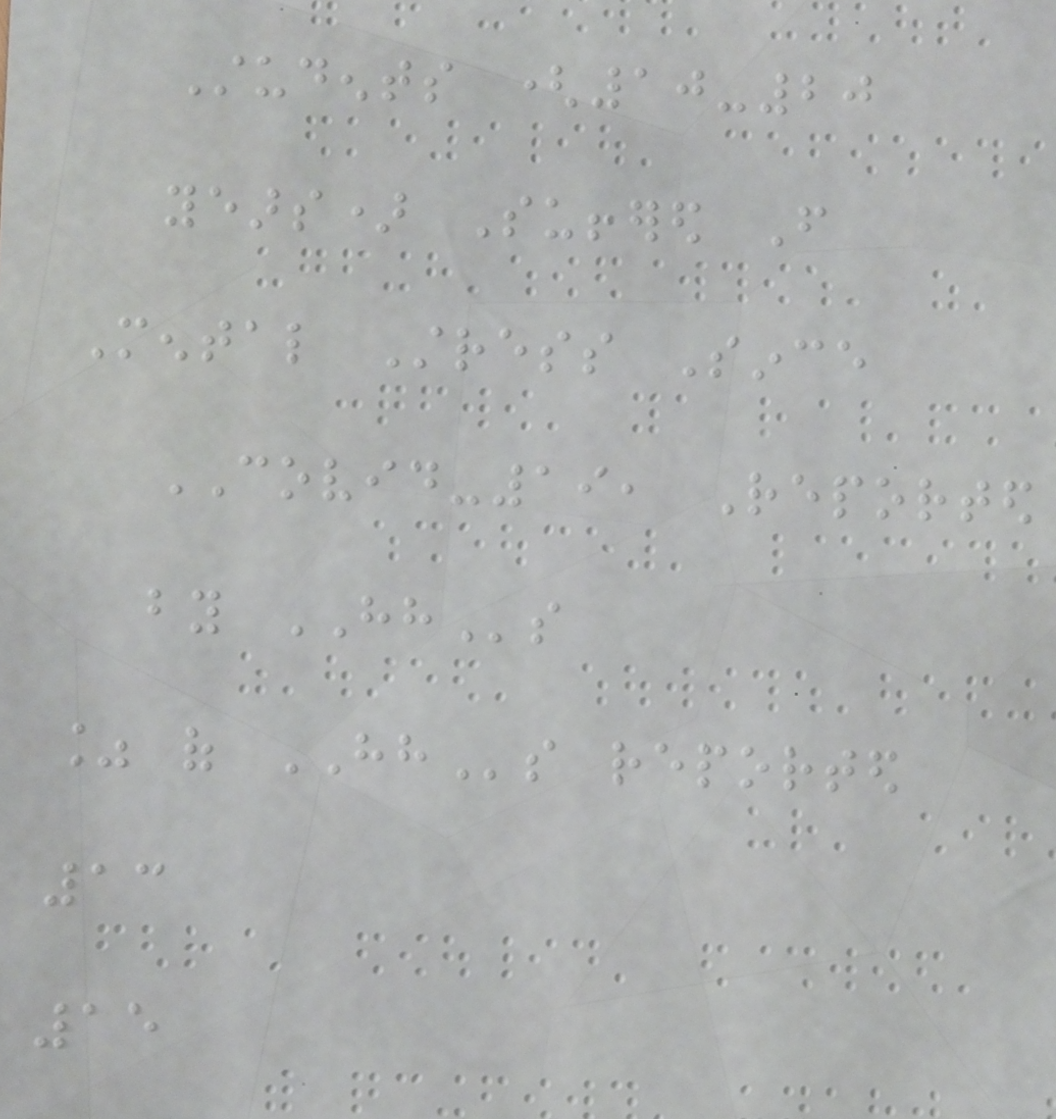Students (10-20
years) Suffered From
Mental Stress Since
COVID-19, Reported
by HHs
% of HHs reported
13
15
